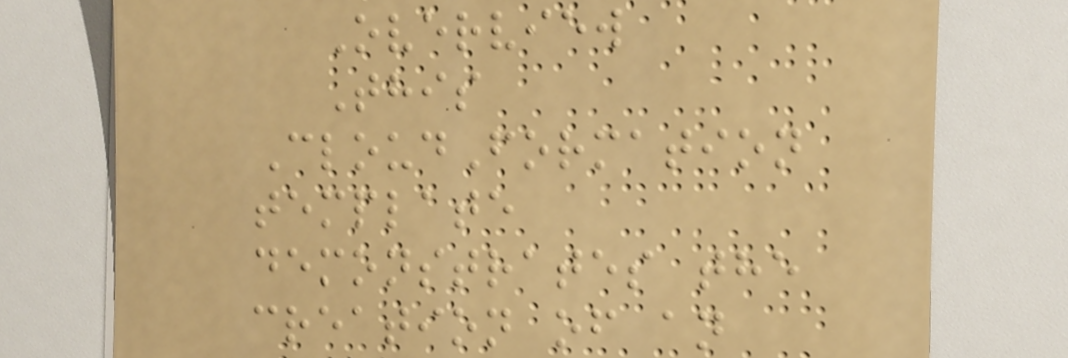Overview
This
CloudFormation
template
demonstrates the
creation of an
